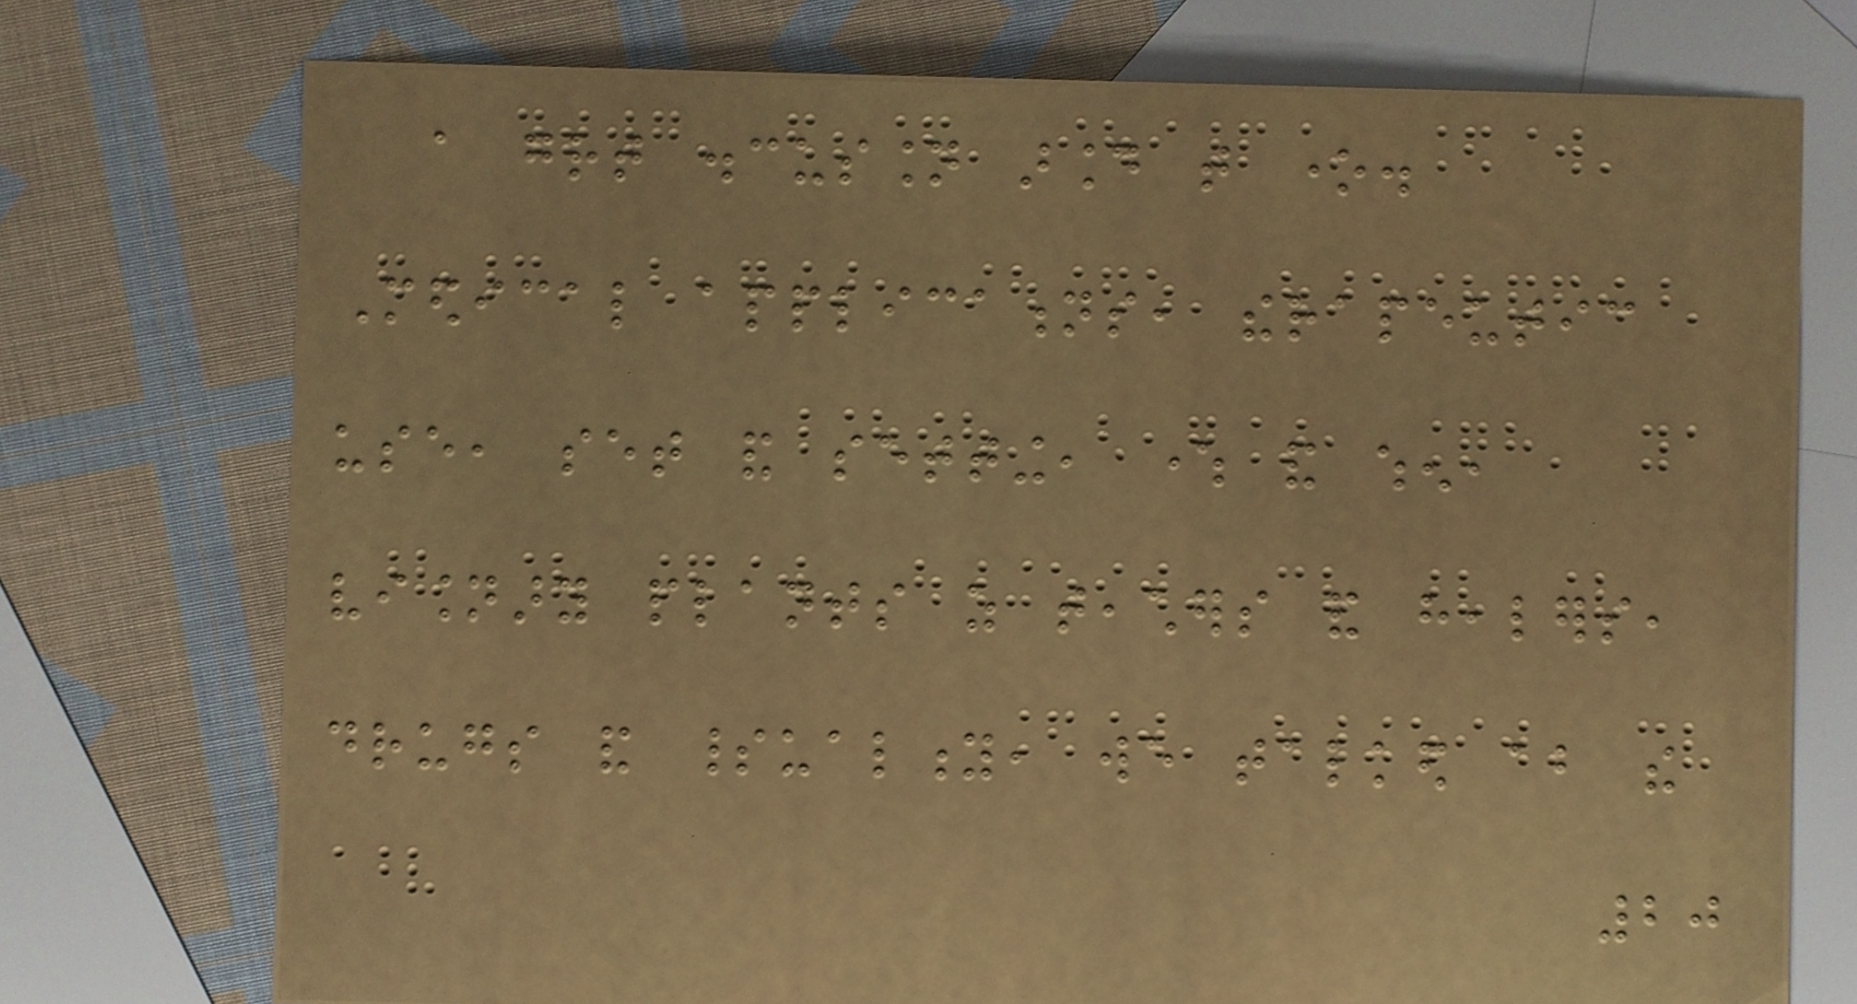a great discussion around that one.
Medical applications, therapeutic
use, set and setting, where and when,
visionary plants as teachers and healers,
drugs and spirituality, we talked about the
20
